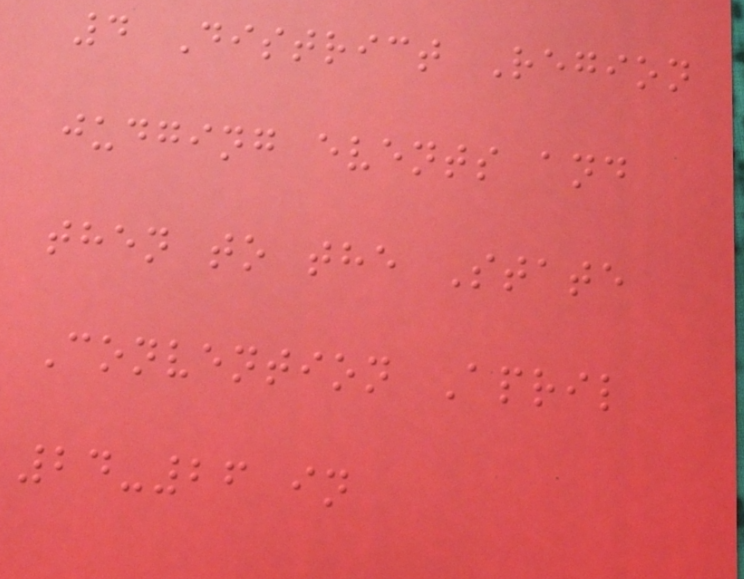4 District Region
judging events and
then to the State
Convention April
24-26 in
